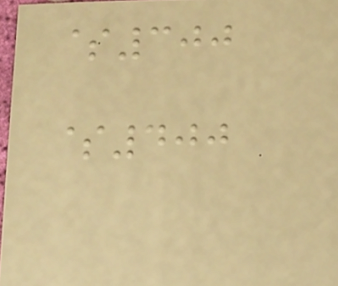$300
$400
